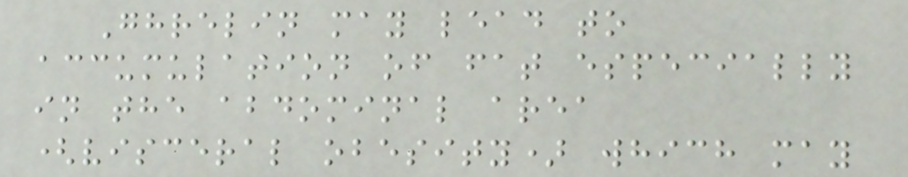Ghrelin may lead to
accumulation of fat especially
in the abdominal area
(visceral obesity) which may
